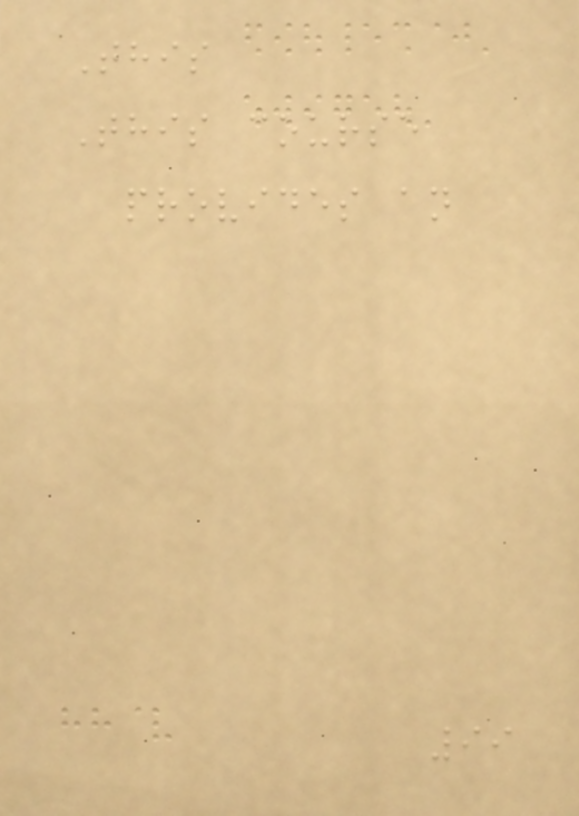This
This course
provides an
99
